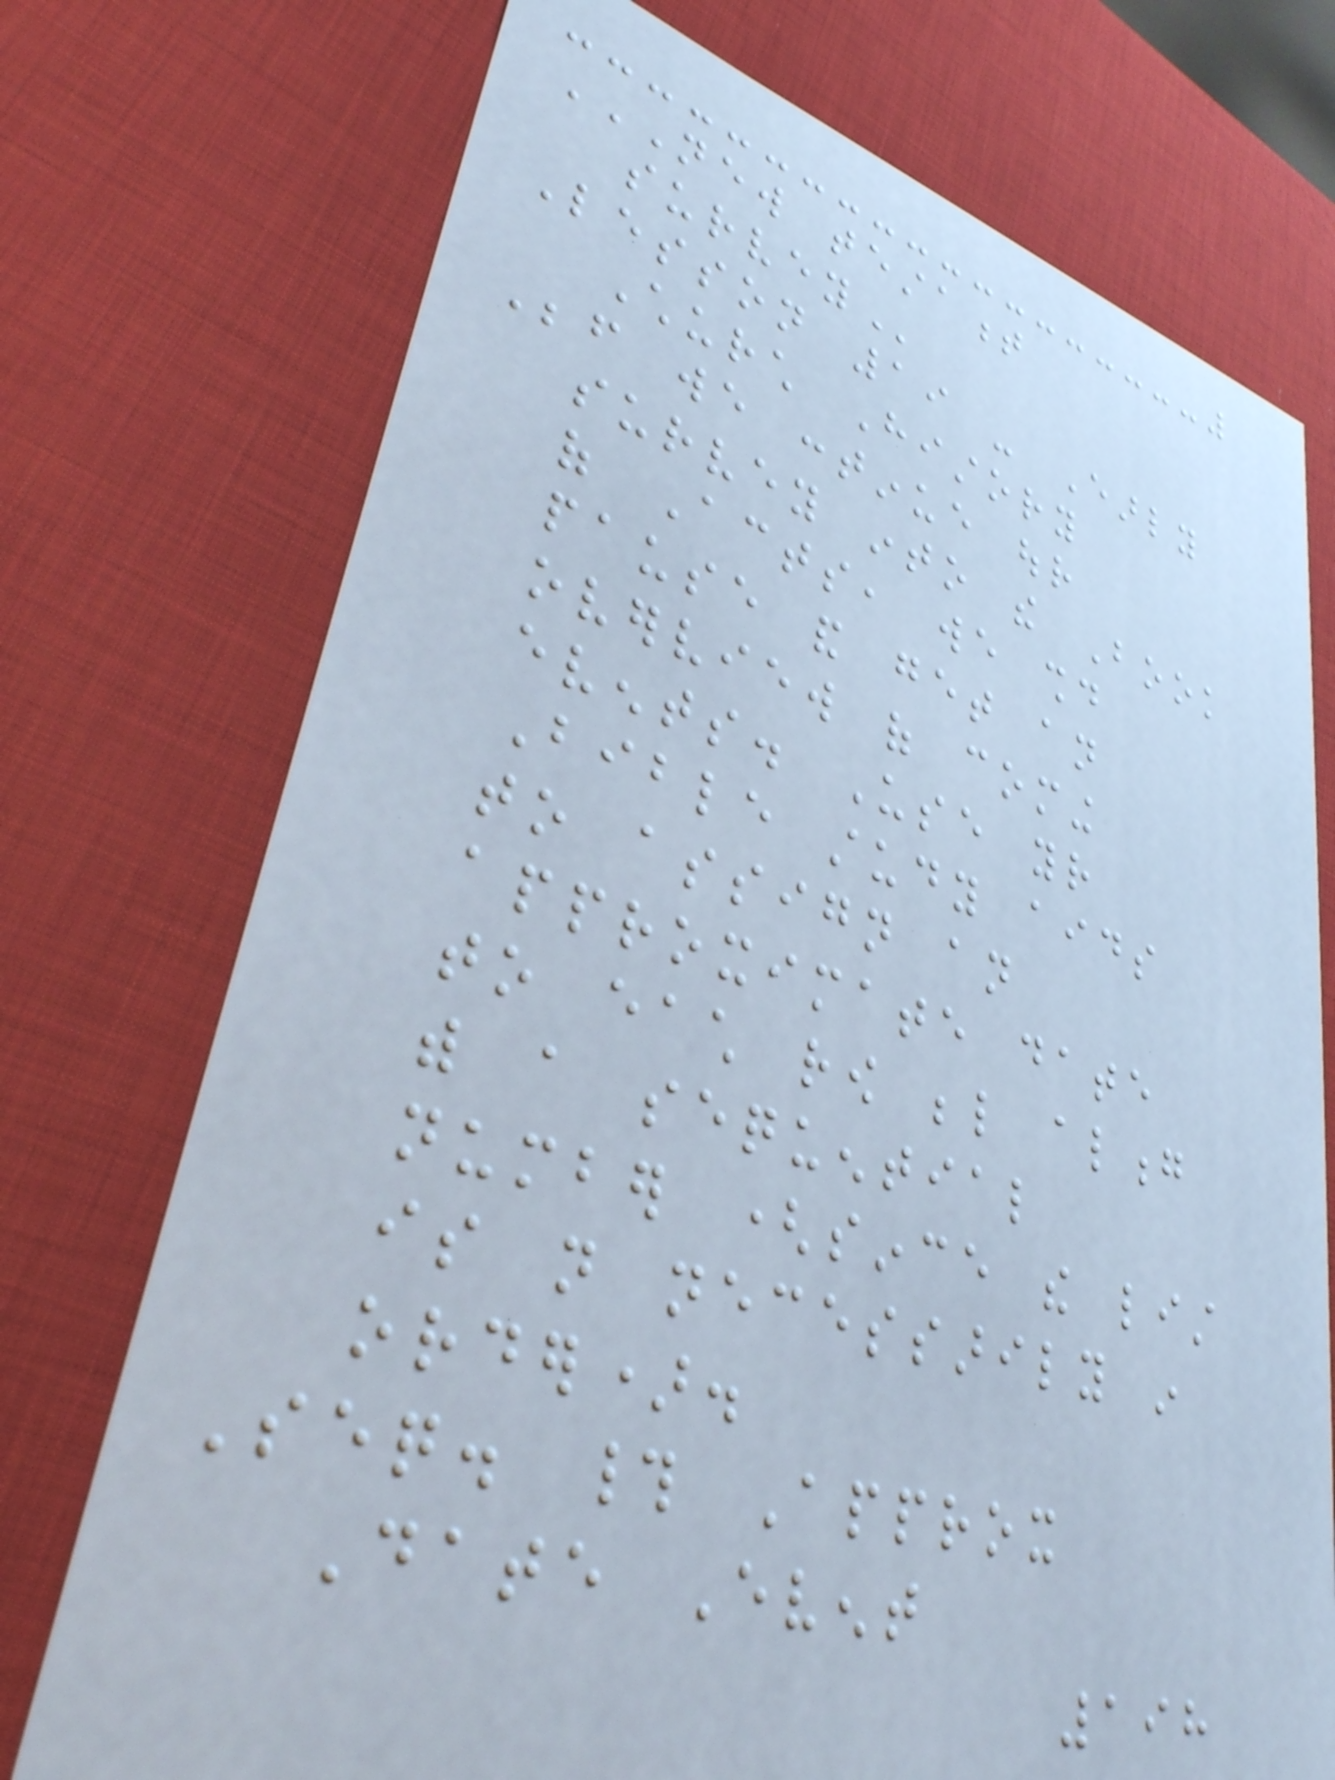NEW TESTAMENT
SURVEY
Lesson 19 - Early
Church History
Before we continue our
survey into the Book
of Acts, we should
pause and get an
overview of coming
events. Use your
Bible study aids
to assign an
approximate date
to each row below along
with a sequential
number (since the list
is not necessarily in
order).
Seq. # Approx
Date Event
198
